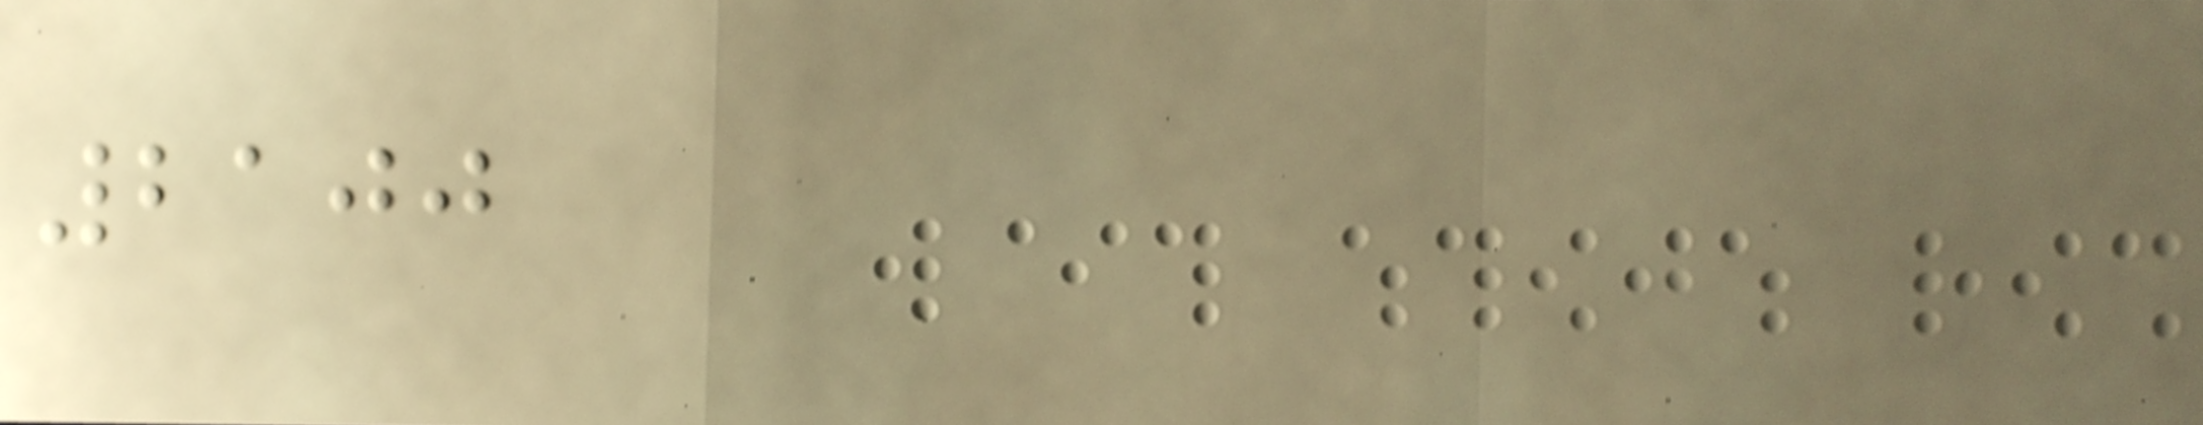2100
